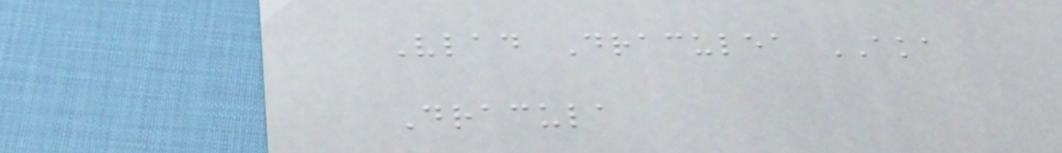Vlad Draculea AKA
Dracula
